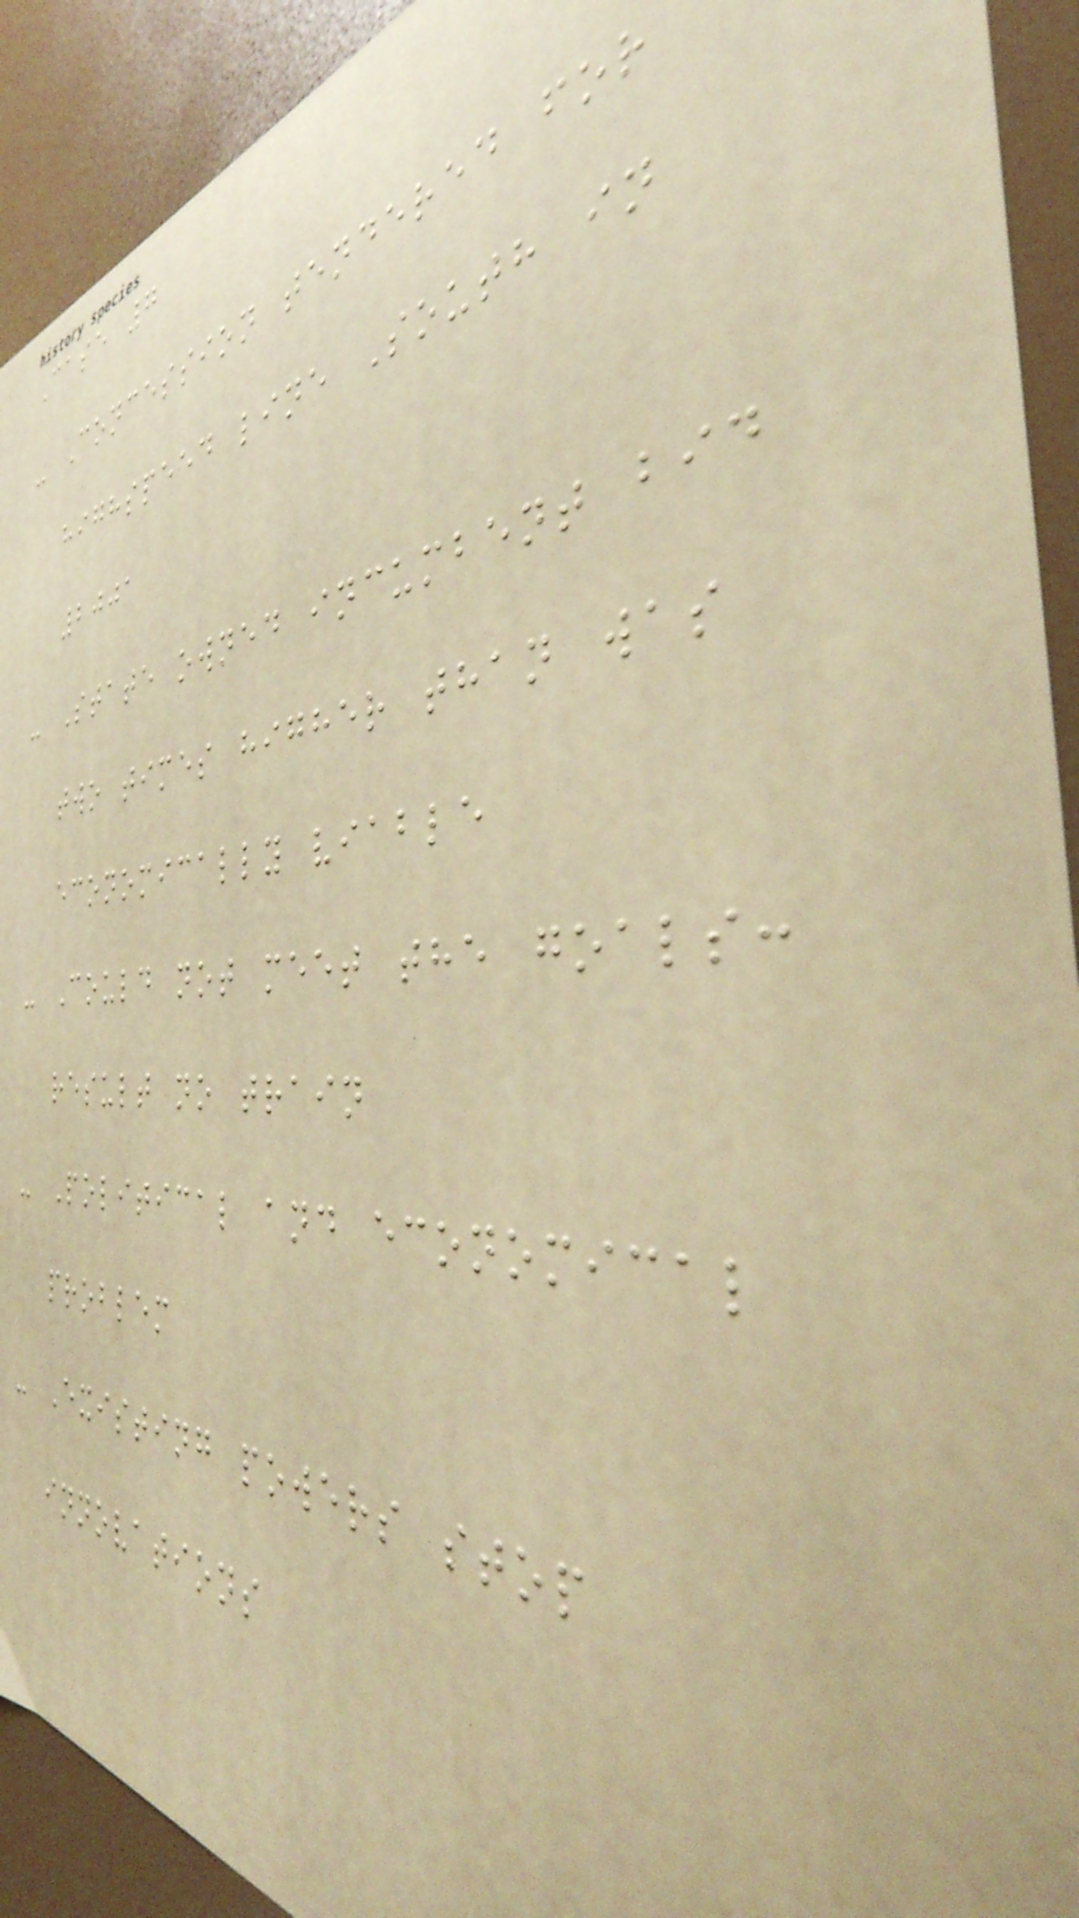Case 7
- Concession tendered for
highspeed line South in
2001
- State owned incumbent bid
two times higher than was
economically viable
- Could not meet the goals:
result no train
- Political and economical
problem
- Existing powers stop
innovations
